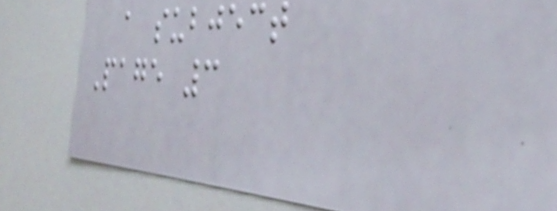a subject
Page 3
